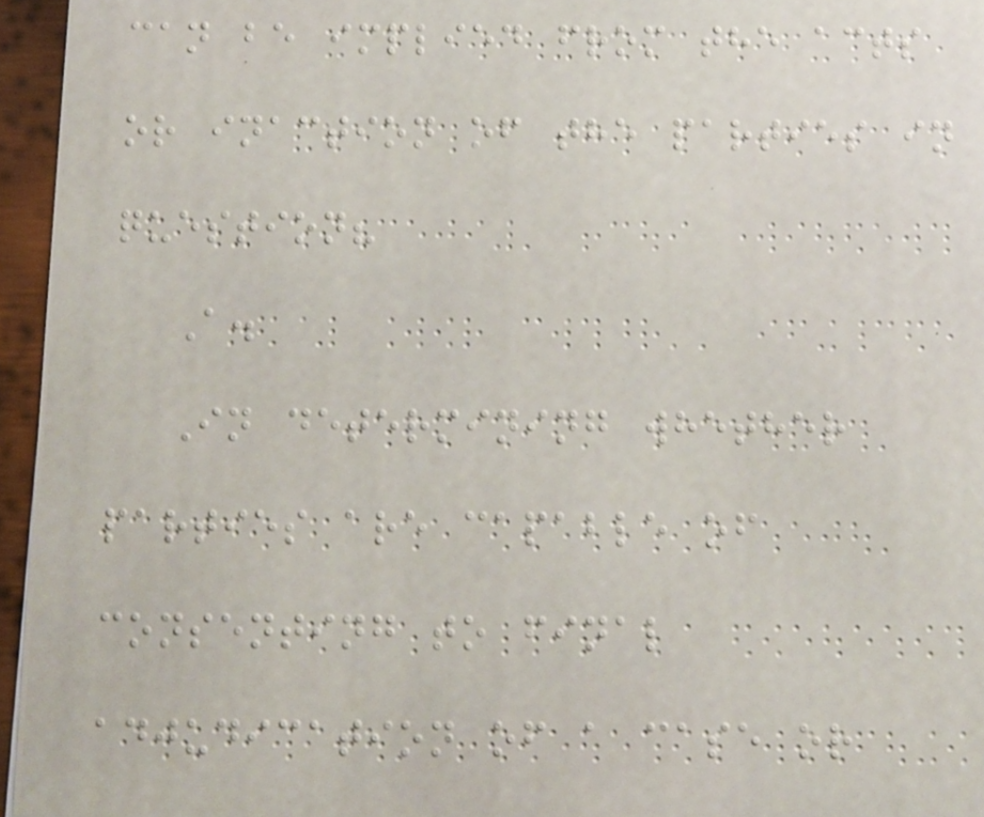can be implied from the acts
or inaction of the parties in
question?
A.
In determining whether
parties are capable of
consenting to final
adjudication of a case or
